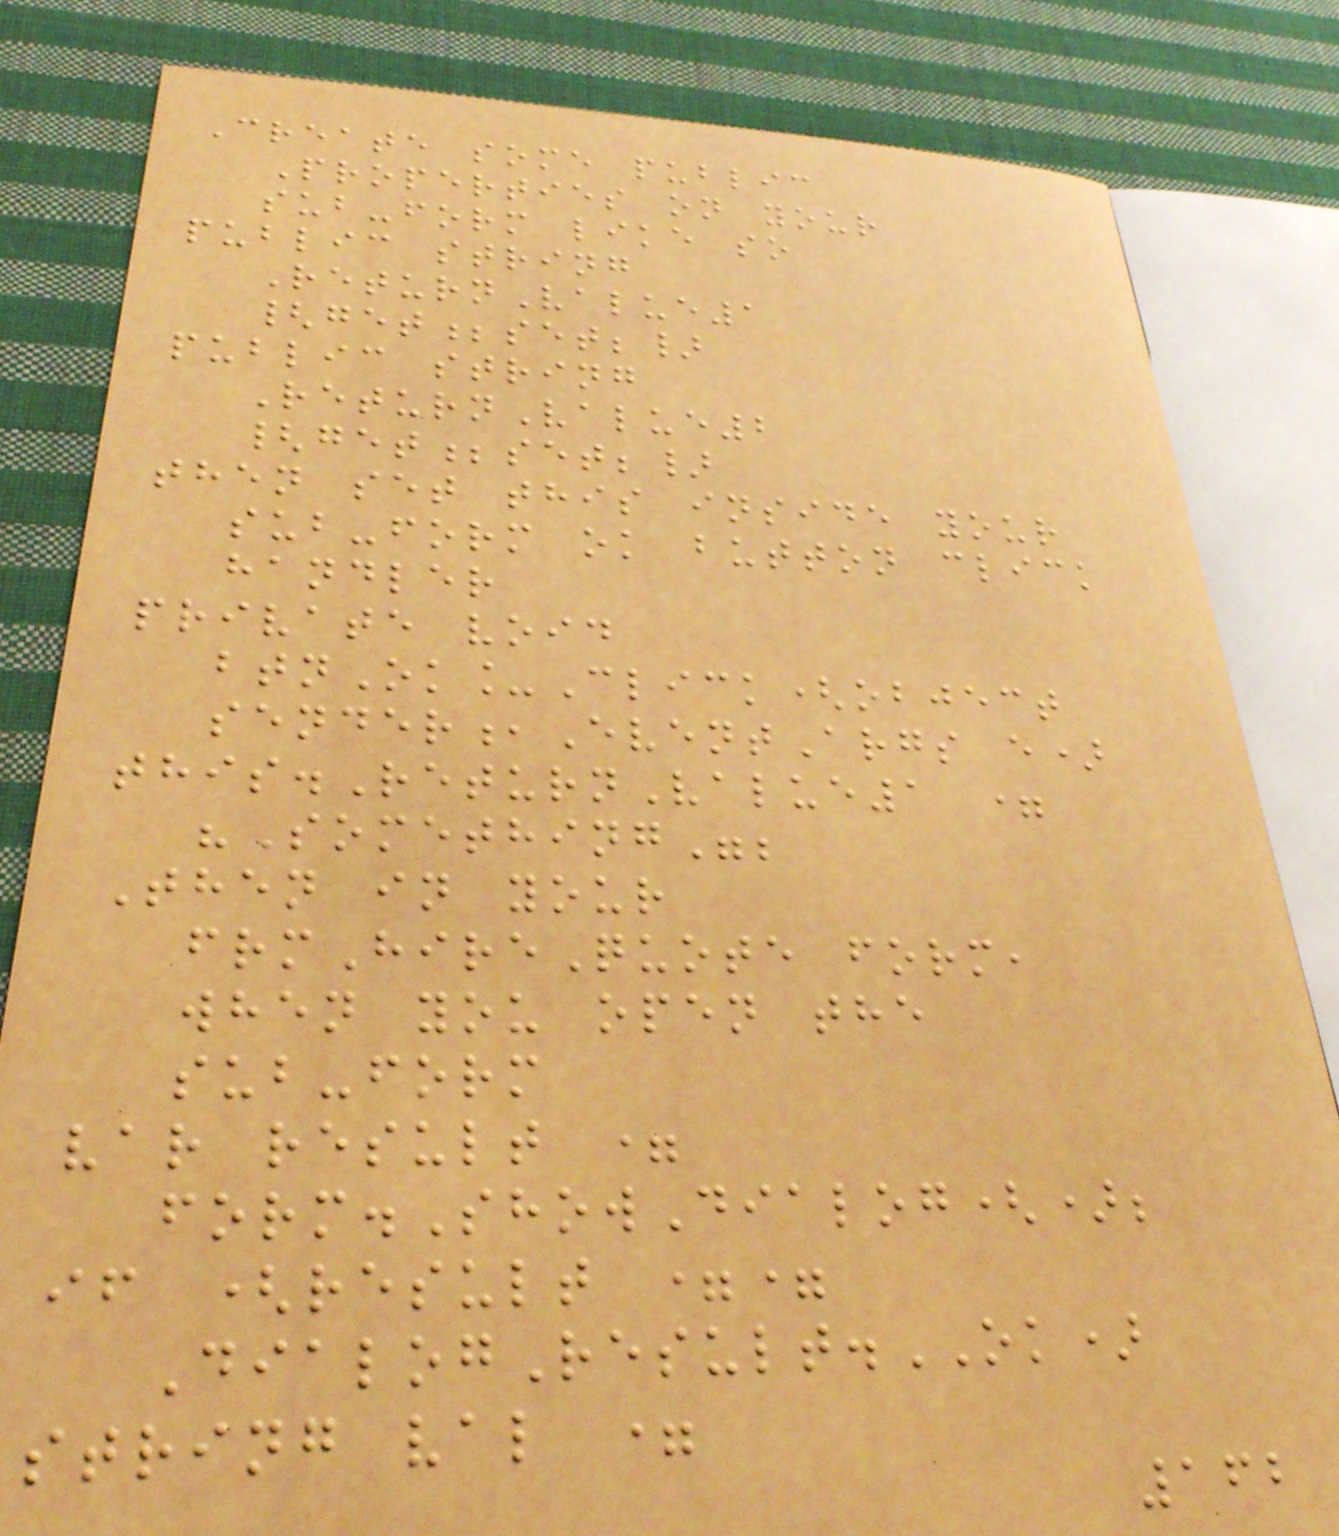Create some public
Properties on your
sub-form like so
public string
ReturnValue1
{get;set;}
public string
ReturnValue2
{get;set;}
then set this inside your
sub-form ok button click
handler
private void
btnOk_Click(object
sender,EventArgs e)
this.ReturnValue1 =
"Something";
Then in your
frmHireQuote form,
when you open the
sub-form
var result =
form.ShowDialog();
if (result ==
DialogResult.OK)
string val =
162
